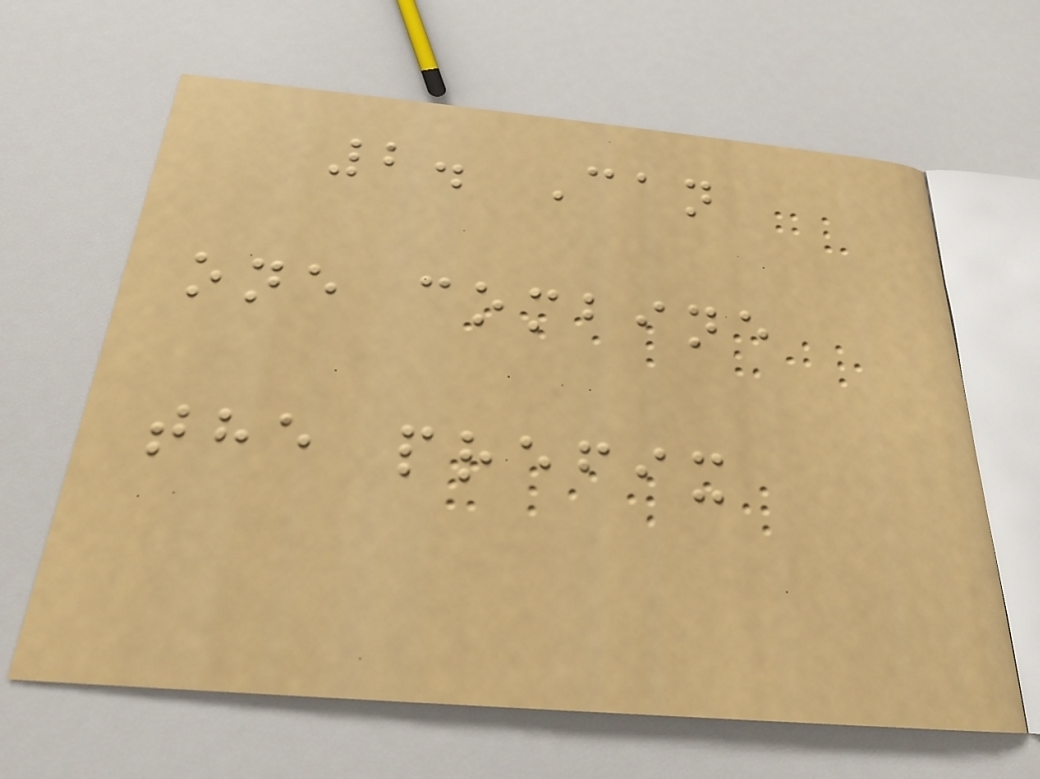2. Can
one combine
the prefix
